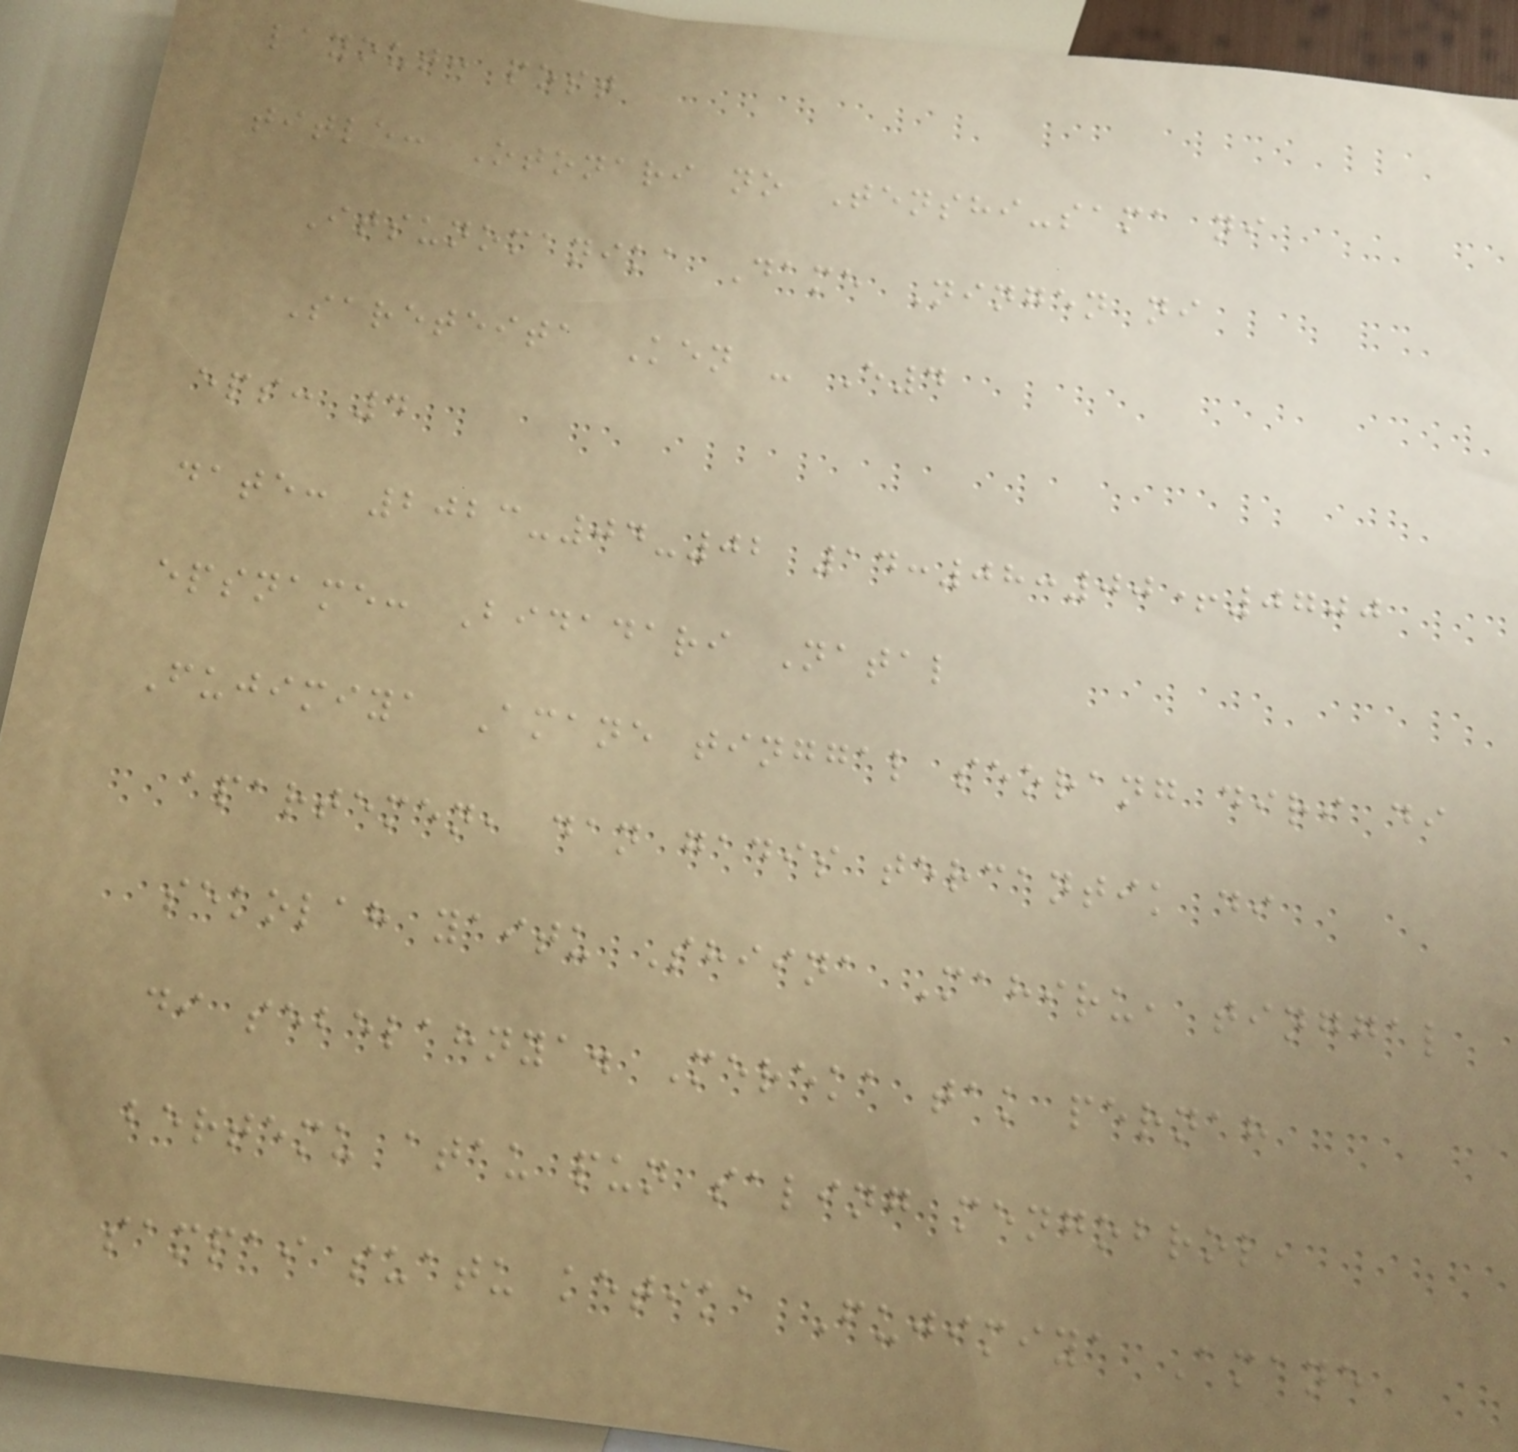layout: post
title: Otonari no Tenshi-sama ni
Itsunomanika Dame Ningen ni
Sareteita Ken - E4
eps: 4
date: 2023-04-02 14:08:00+0700
epsname: Bidadari Natal
Fujimiya Amane tinggal seorang diri di
apartemen, dan gadis tercantik di
sekolah yaitu Shiina Mahiru, tinggal
di sebelahnya. Mereka tak pernah
bertemu atau pun saling mengobrol,
sampai suatu ketika Fujimiya Amane
